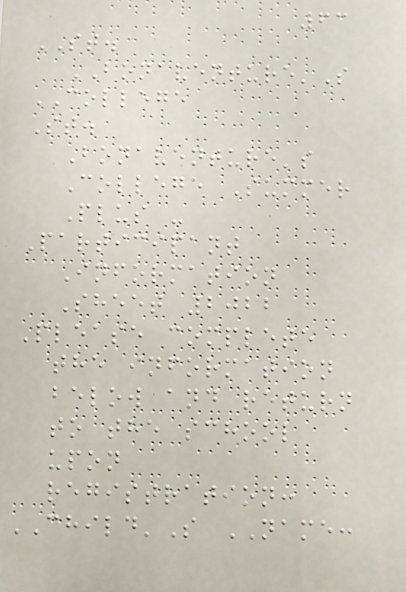63
ST.
BONAVENTURE'S
COLLEGE
St.
Bonaventure's
College Summer
Plus -
Participant
Information
Sheet 2022
Please complete
the information
below and return
to the school
upon
registration:
CHILD'S NAME:
